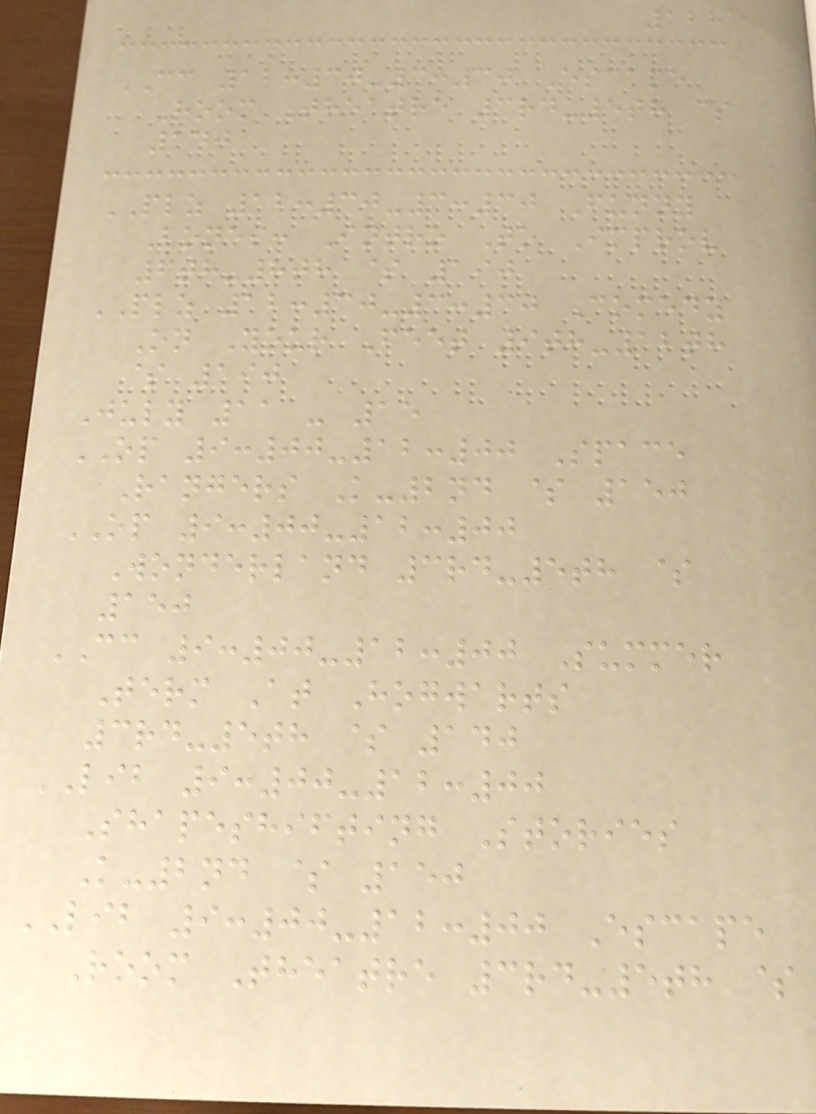128
CC 12:30-3:30 Escape
Room Theatre 3rd-5th $
140
PLZ 12:30-3:30 Funny
Bones: Intro To Improv
6th-8th $ 190
PLZ 12:30-3:30 Comedy
On Your Feet 9th-12th
$ 190
July 11 - 15
OP 9:00-12:00 Space
Rangers K-2nd $ 150
OP 9:00-12:00
Wonderland 3rd-5th $
150
CC 9:00-12:00 Summer
Term At Hogwarts
3rd-5th $ 140
LIB 9:00-12:00
Shapeshifting Stories
K-2nd $ 150
LIB 9:00-12:00 Escape
Room Theatre 3rd-5th $
